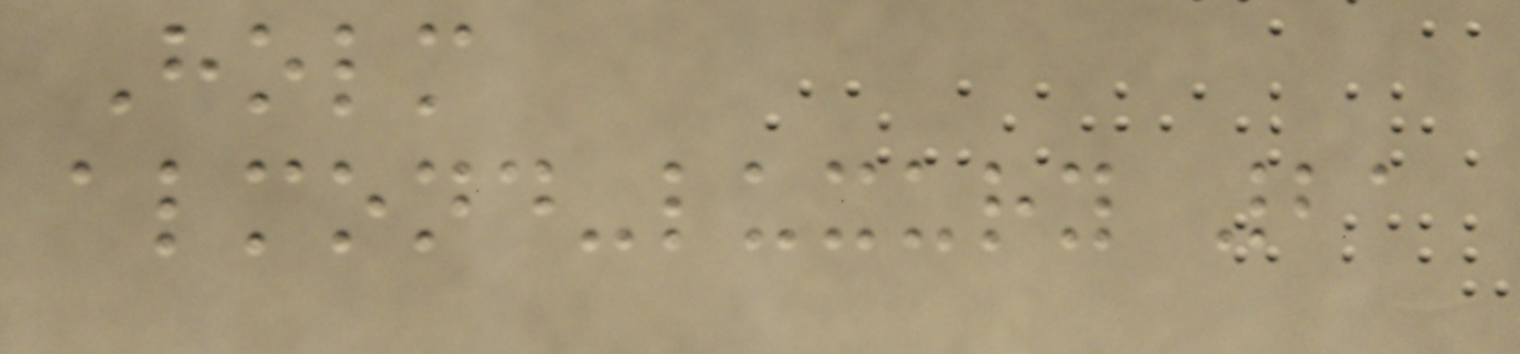Holm
almond-luxury 21
